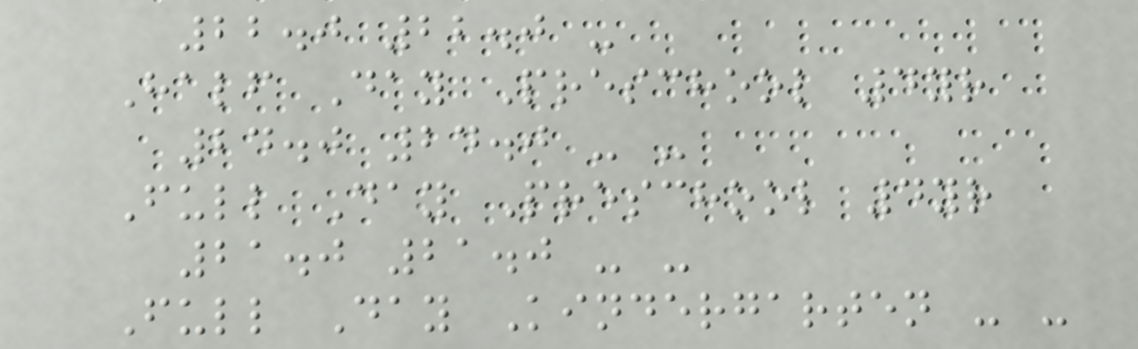22.0 22.0 -
Half Day Preschool 4yr
24.0 24.0 - -
Full Day Preschool 4yr
21.0 21.0 - -
Full Day Kindergarten - -
